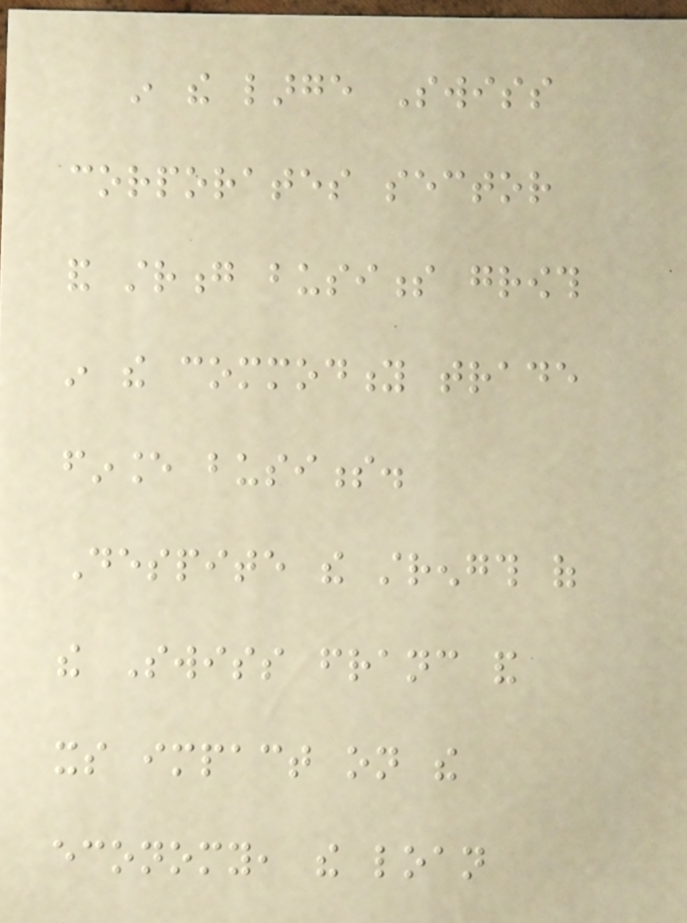in the large Swiss
corporates sector
and strong business growth
in the commodity trade
finance business.
Despite the strength of
the Swiss franc and
its impact on the
economy, the loan
